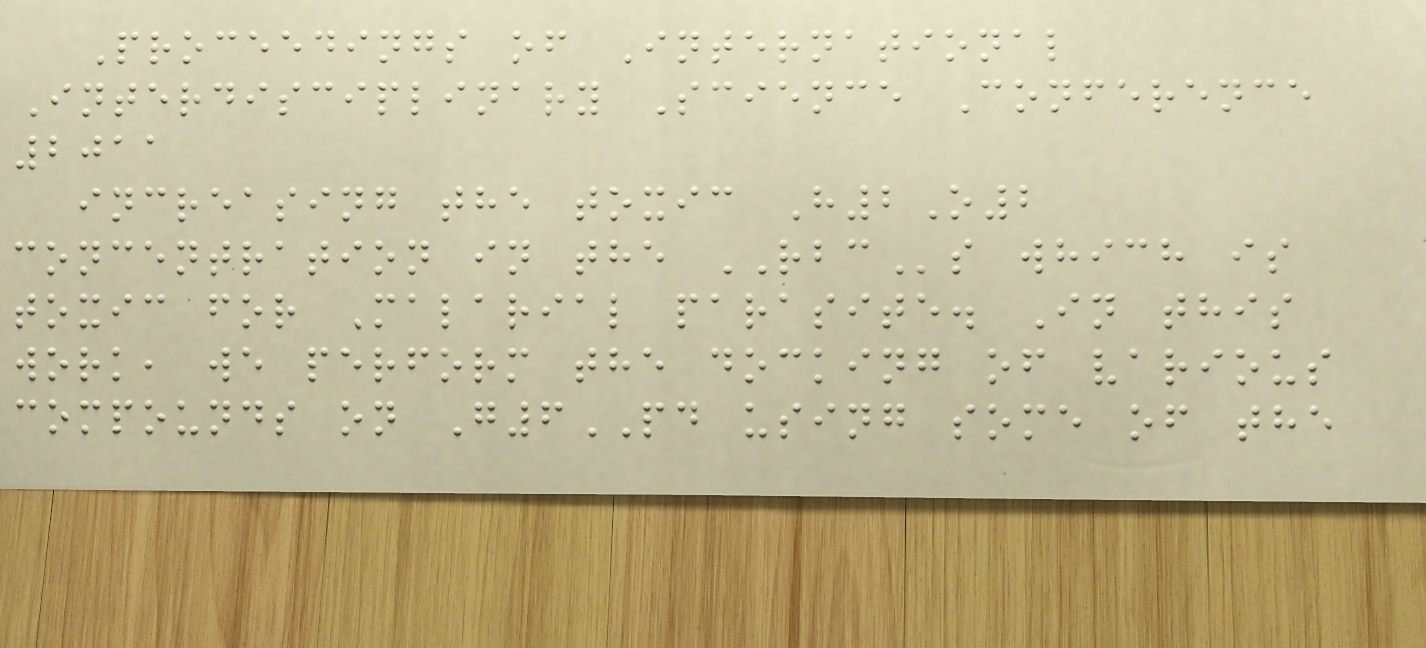Proceedings of International
Interdisciplinary Science Conference
2011
increasing the toxic H2O2
concentration in the RBCs which is
toxic for Malarial parasite. In this
work, we perform the docking of various
compounds on G6PD using some of the
